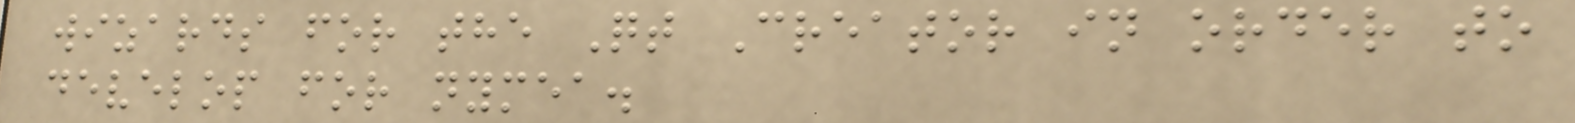wizards for the Qt Creator in order to
develop for nymea.
